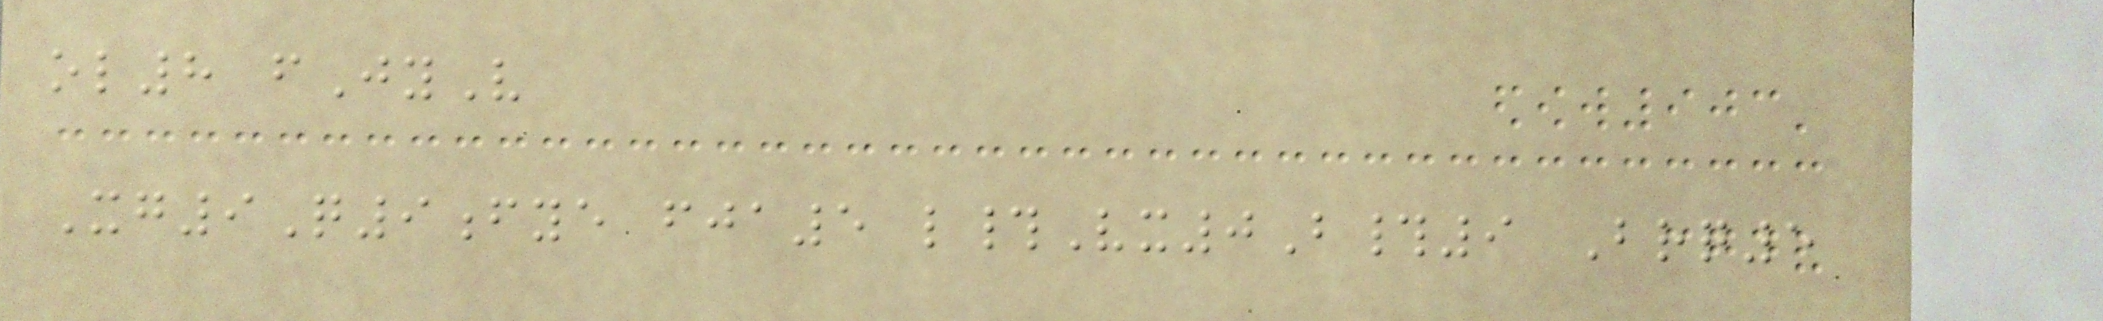ol8 fJyV
Xg9Q9fye fja5 l#Vx0B#9 Brq5
